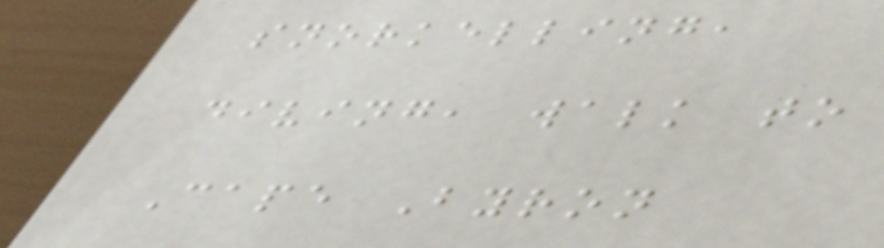snorkelling,
diving, walk to
Cape Byron
